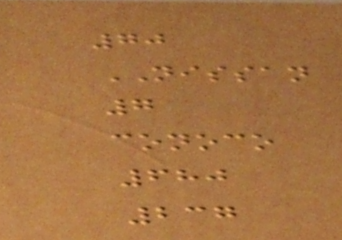70
NISSAN
7
conoco
680
237
